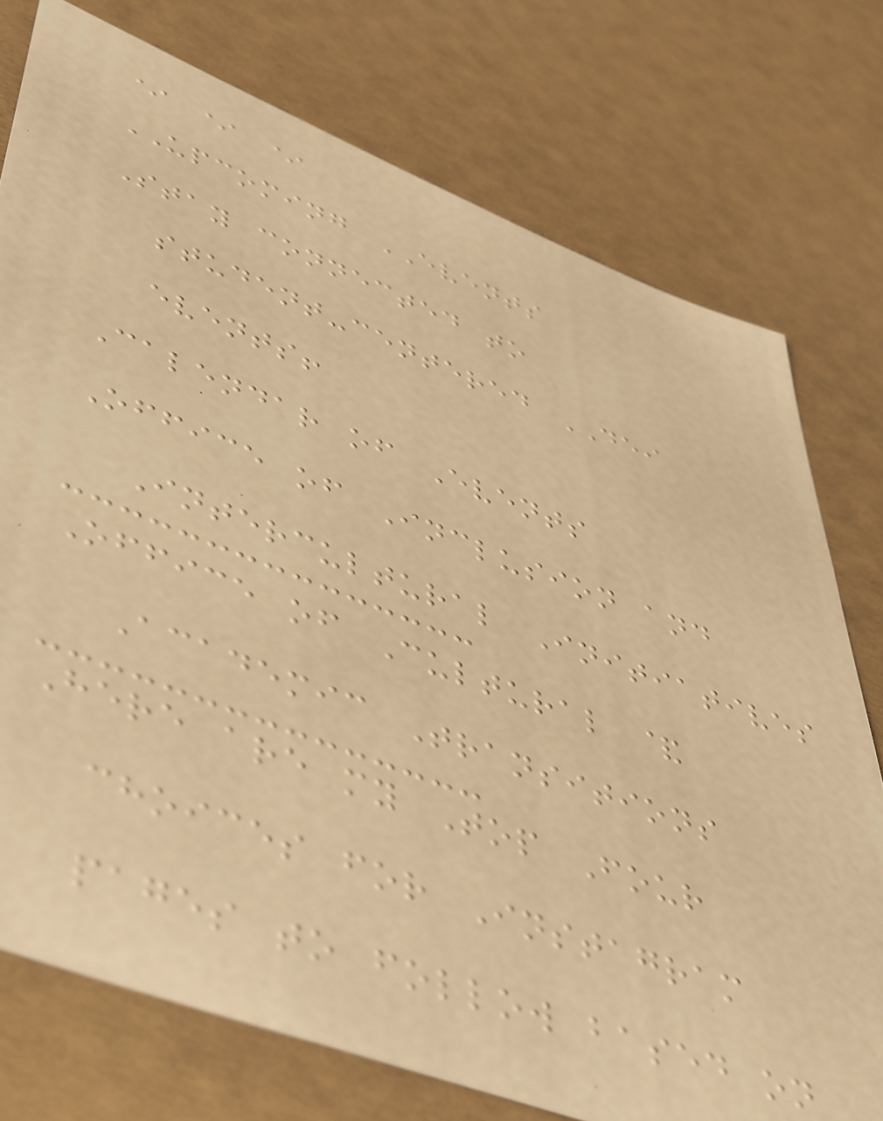* * *
UPCOMING EVENTS
Stay connected to
student-centered DEI
events!
Calendar of Events
Office of Inclusion and
Intercultural Initiatives
Office of Cultural &
Academic Transitions
Here are my Top Four
choices for Instagram
pages to follow based on
